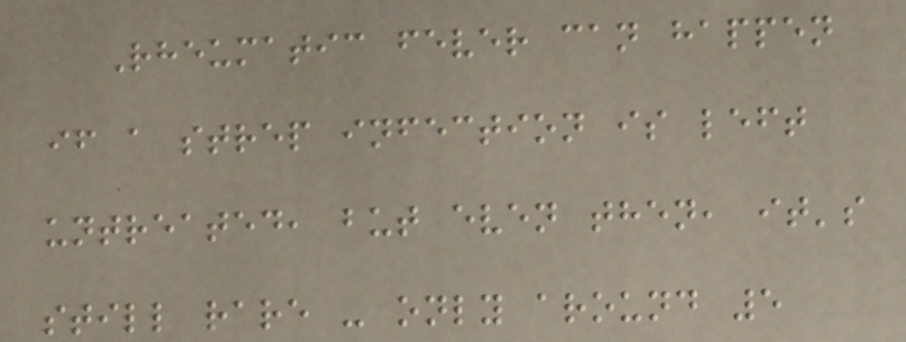Rheumatic fever can happen
if a strep infection is left
untreated, but even then, it's
still rare - only around 5
